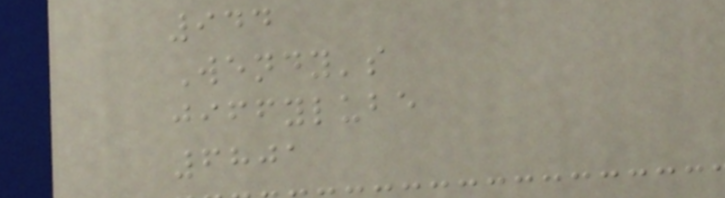944
Wendy's
jiffylube
6801
